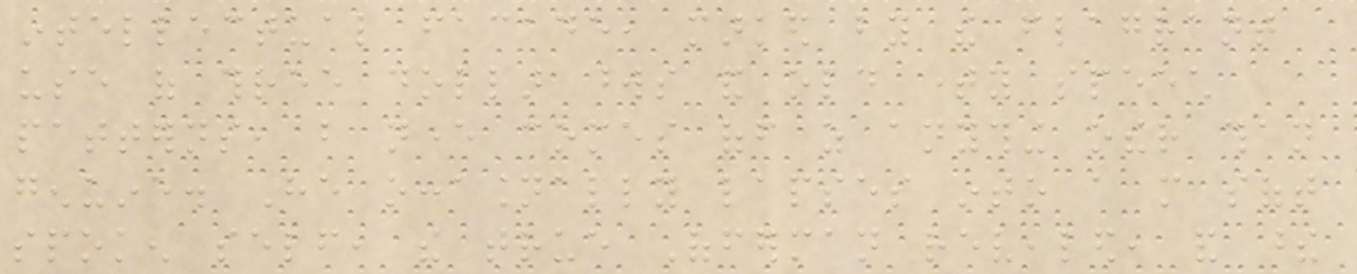intellectual facade, marked by the flagrant
use of three dollar words and old timey speech
patterns, but never comes off as anything other than
genuine. He occasionally lapses into a more soft
spoken self, the true Offerman revealed, and these
